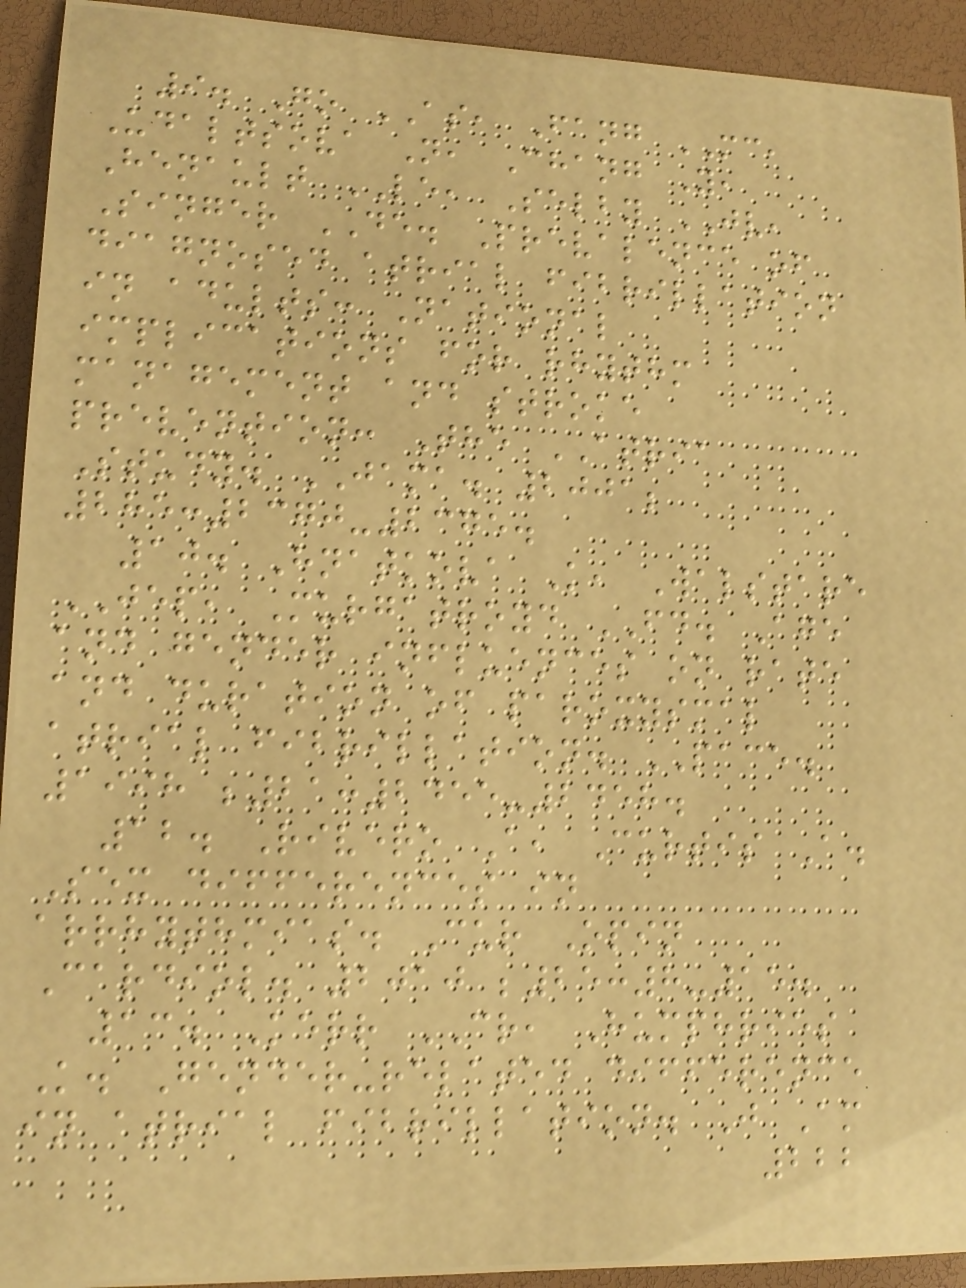9. Go AS, Fang MC,
Udaltsova N, Chang Y,
Henault LE, Selby JV,
Singer DE. Prevalence of
diagnosed atrial fibrillation
in adults: National
implications for rhythm
management and stroke
prevention: The ATRIA
Study. JAMA. 2001;
285:2370-2375.
10. Hnatkova K, Walstare
JEP, Murgatroyd FD. Age
and gender influences on rate
and duration of paroxysmal
atrial fibrillation. PACE.
1998 ;21:2455-2458.
12. Rivero A, Curtis A.
Sex differences in
arrhythmias. Cur Opin
Cardiol. 2010 ;25:8-15.
13. Kerr CR, Humphries
K. Gender-related difference
in atrial fibrillation. J Am
222
